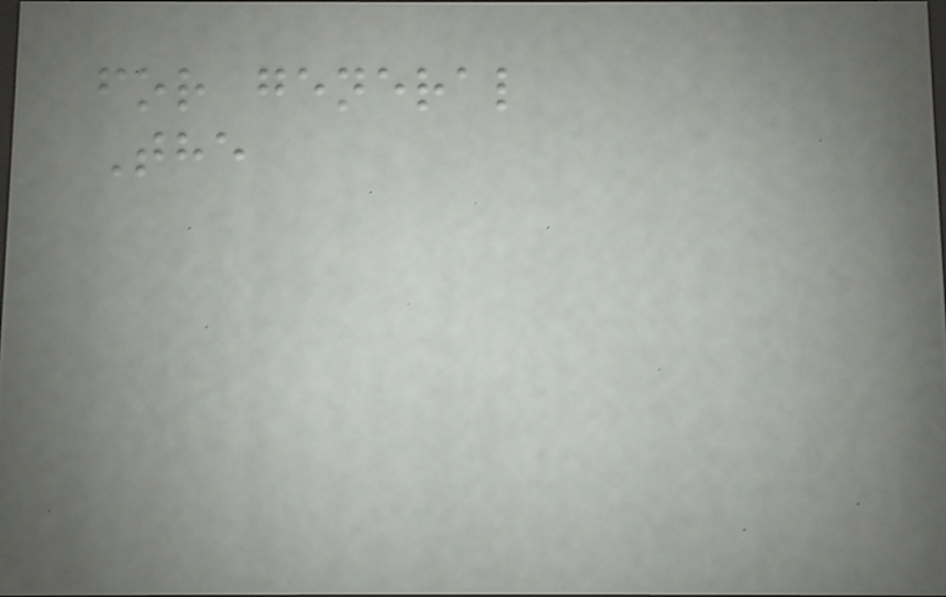for general
The
